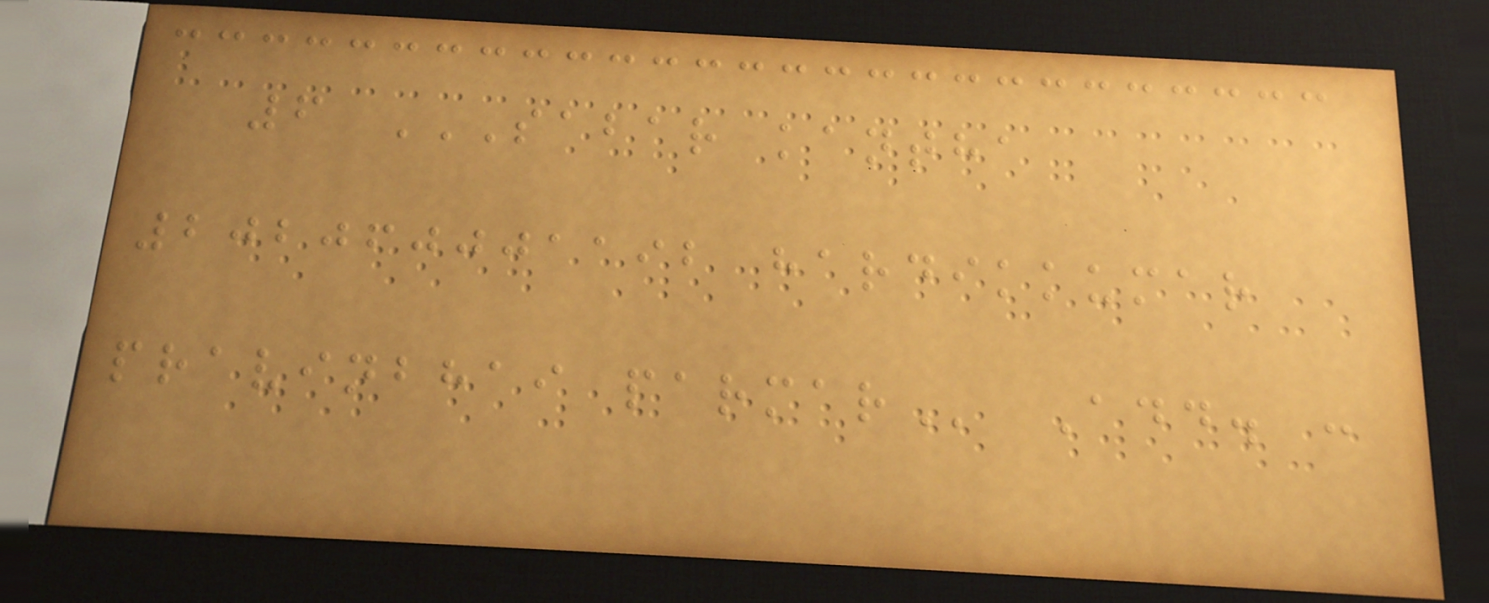6 SABAR KANTHA
202060001192 HARDIKKUMAR
PRAVINBHAI PARMAR Add. :
